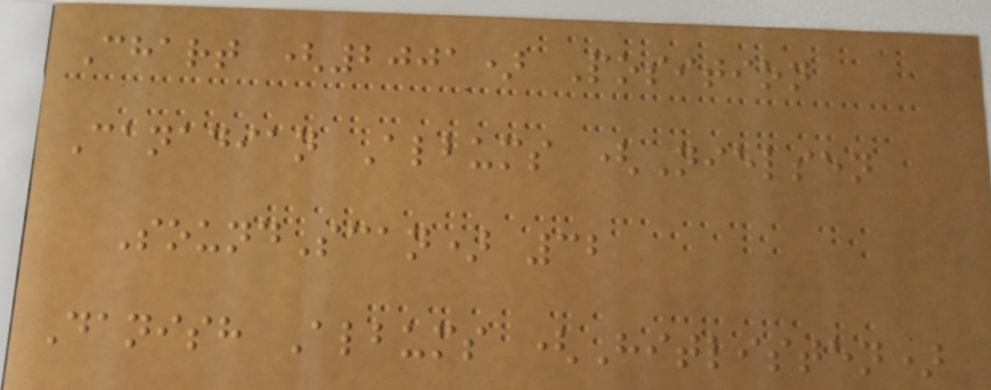Chart (2001) Position
Canadian Albums (Nielsen
SoundScan) 32
Danish Albums (Hitlisten)
